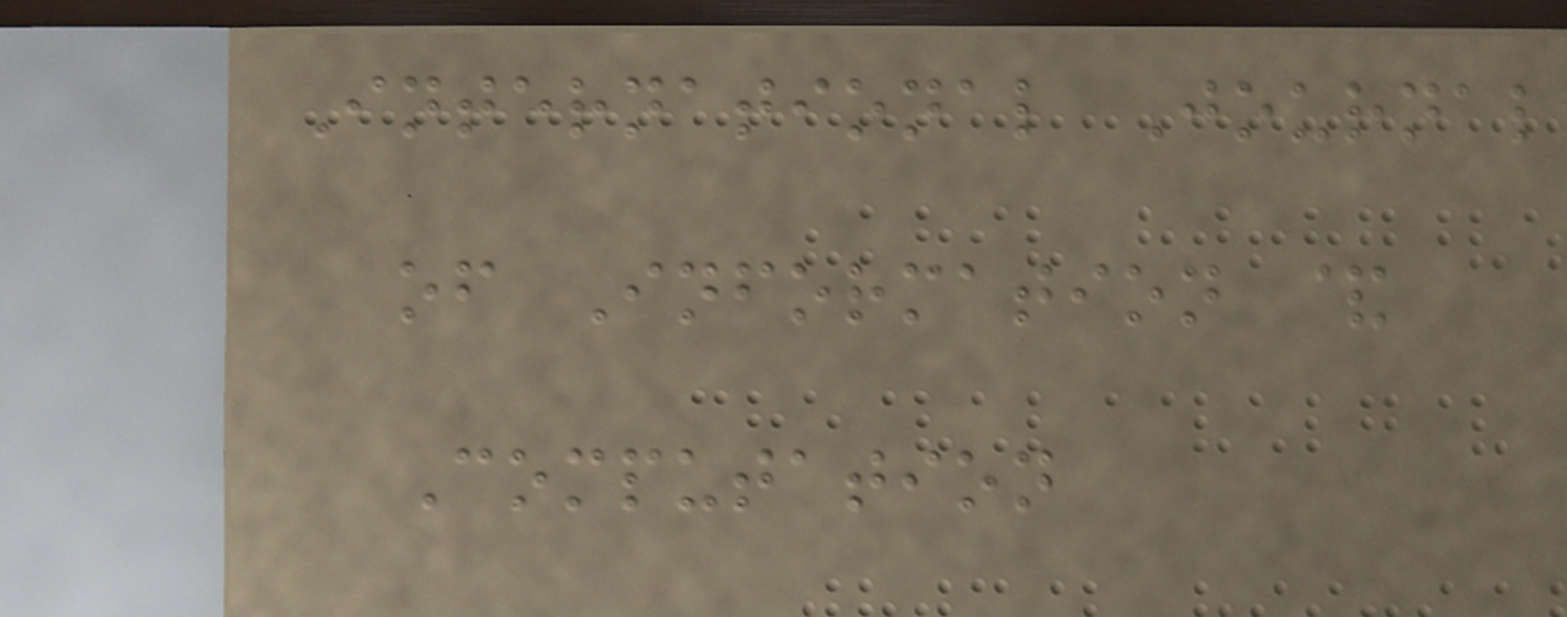International Journal
of Information &
Computation
